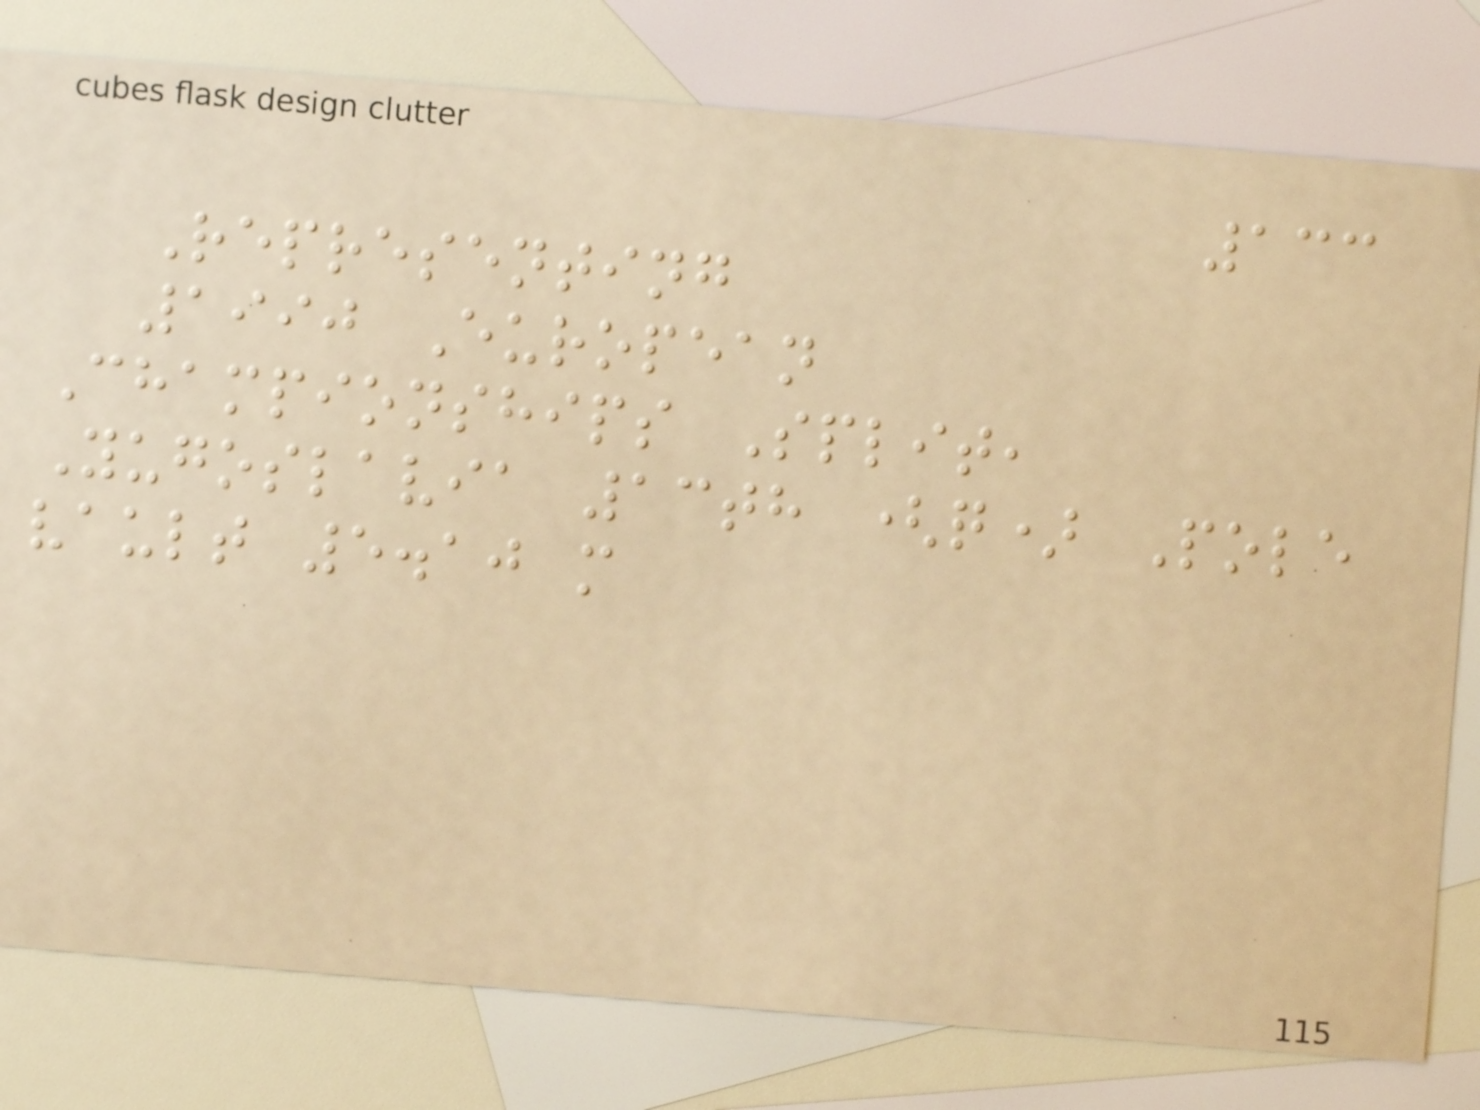133
Representing
1990 European
Championships Split,
Yugoslavia 13th (q) Pole
vault 5.10 m
